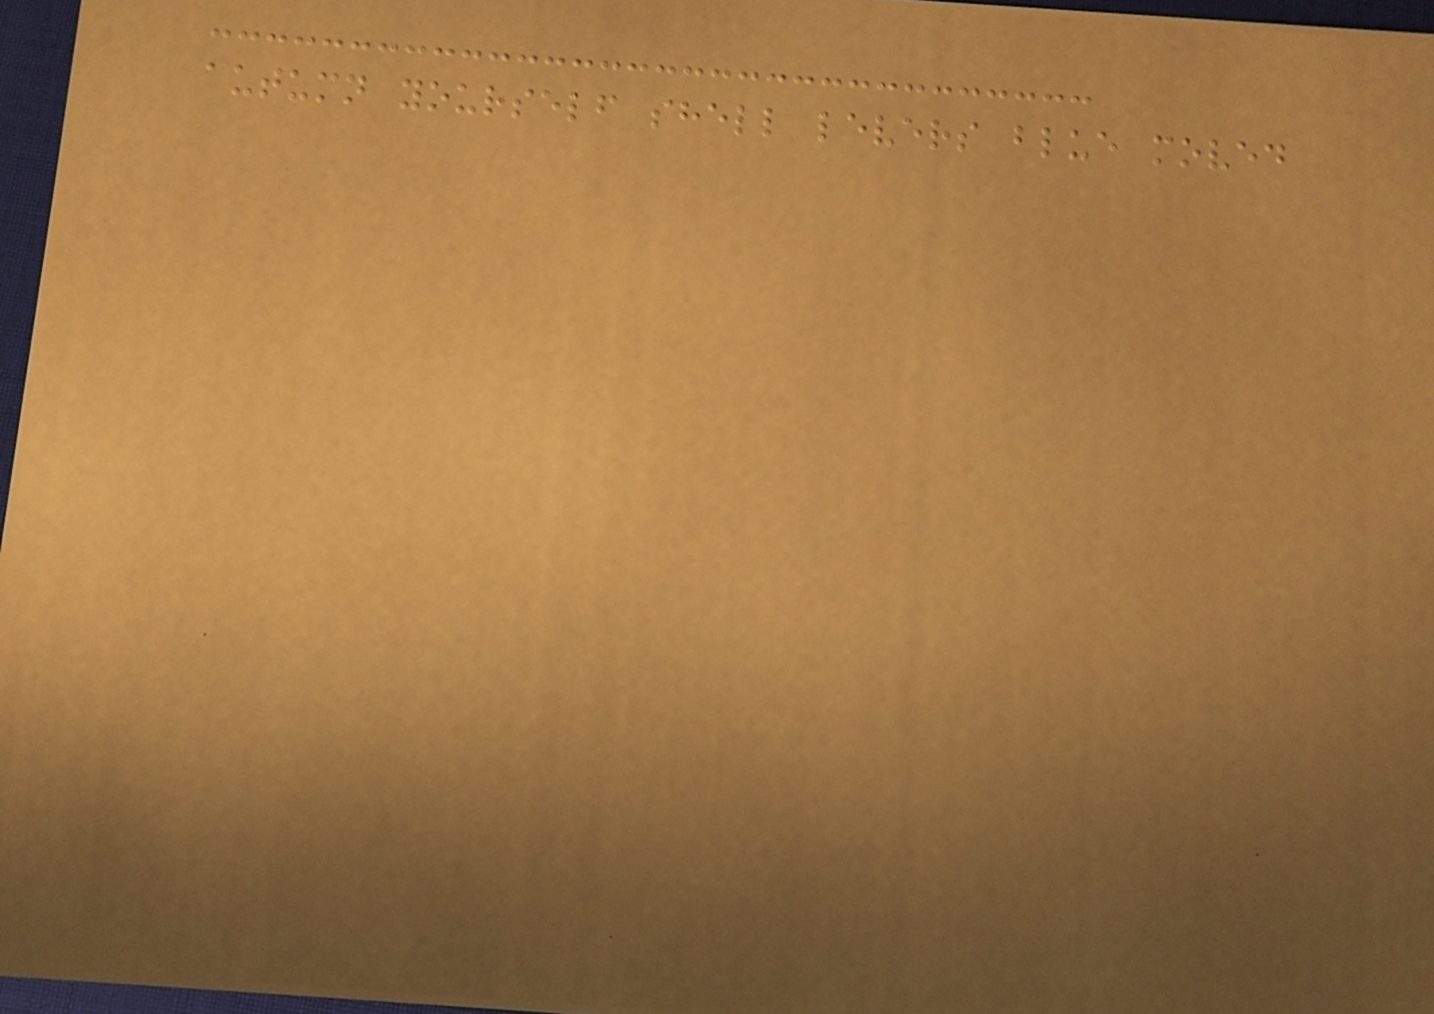autumn yourself shell levers blue moved
